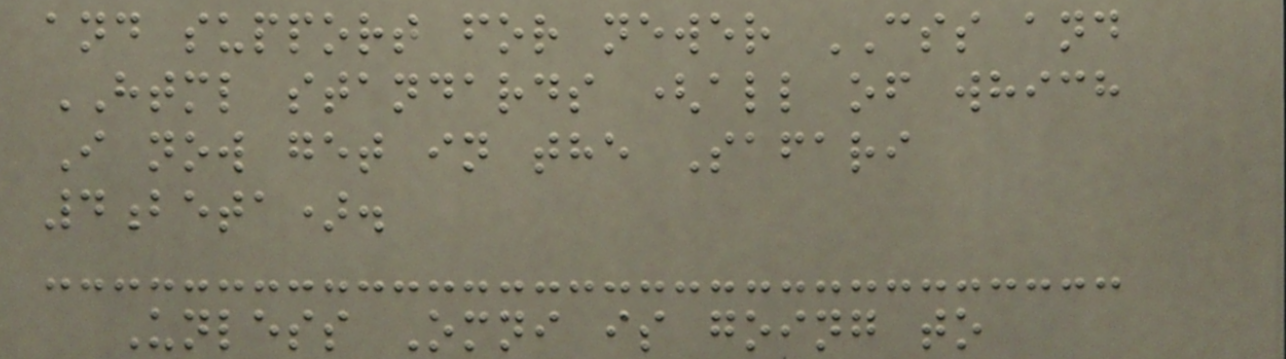and support for newer CSS and
HTML standards (all of which
I now get in the Safari
4beta).
Unless Omni is going to
